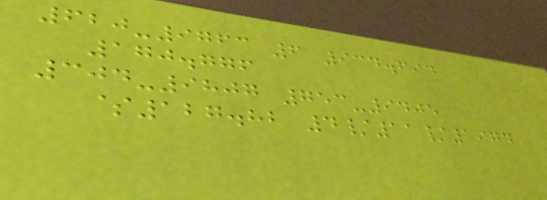620-9763 6 934.694
170.776
304-9807 753-9405
$127.82 4/11/1974
